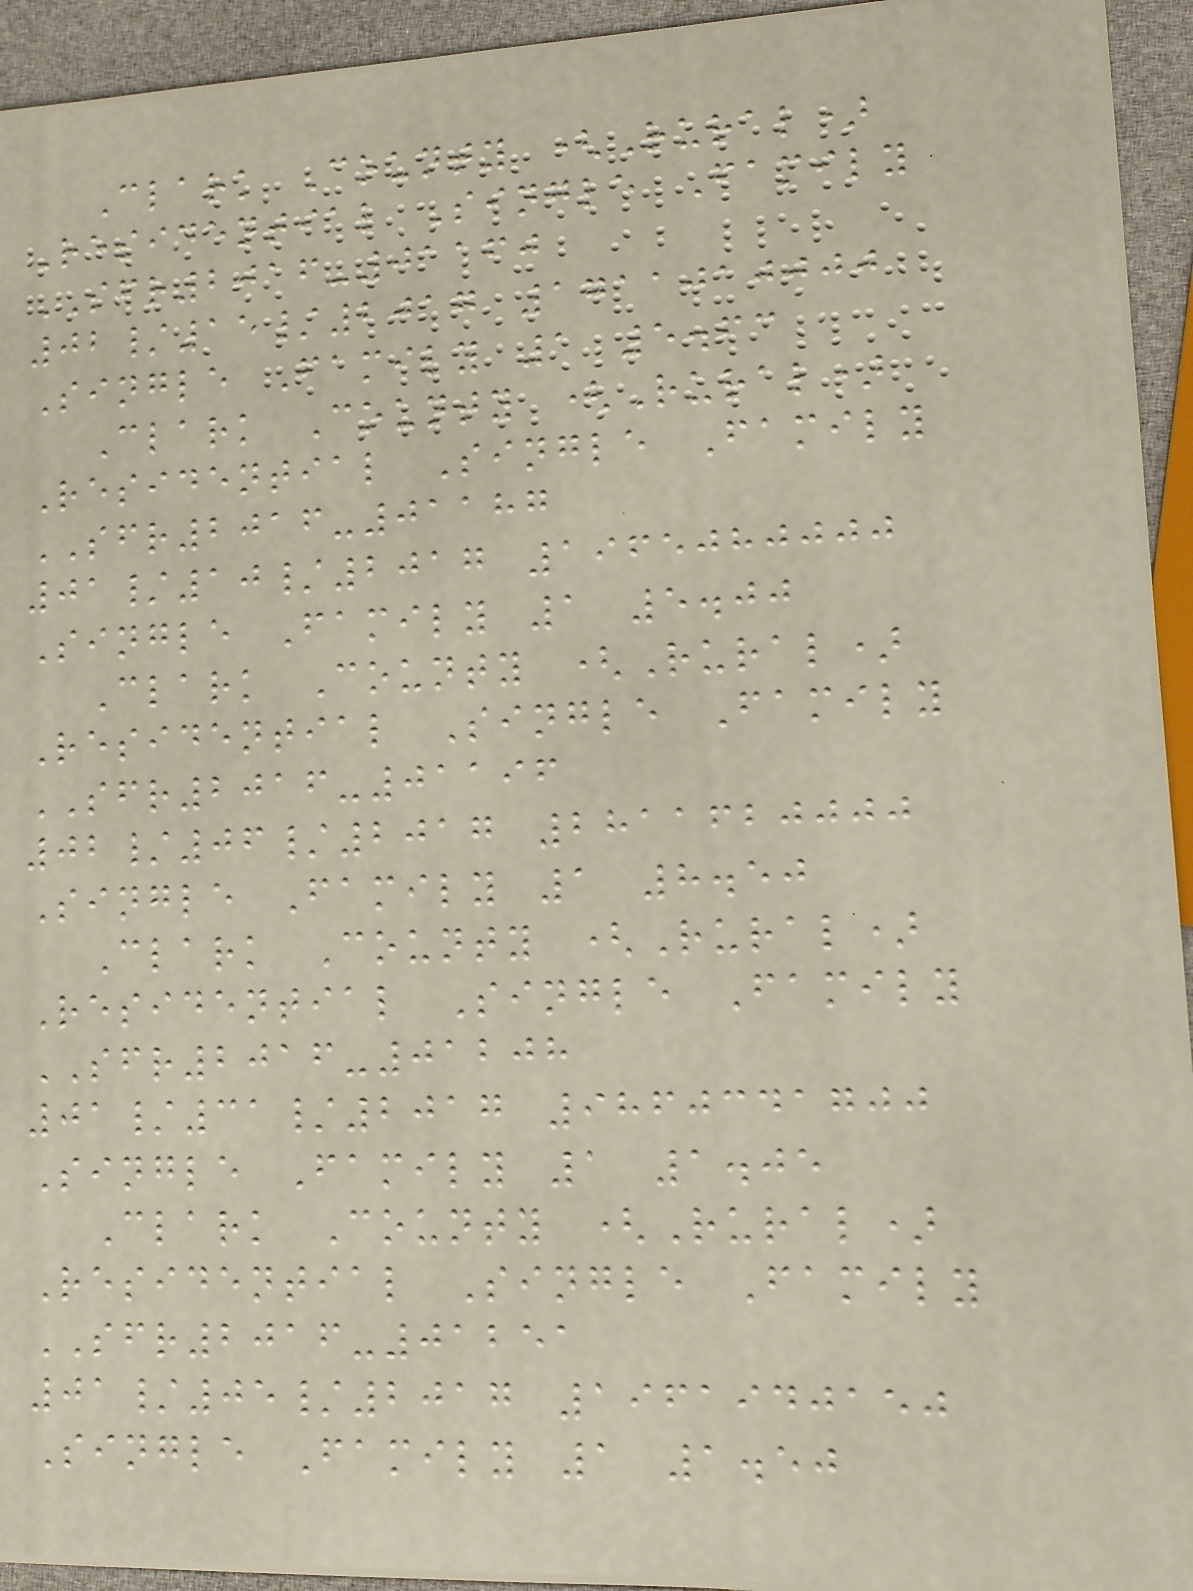Clark County (Rural)
Residential Single Family
SFR2016-01160
02/15/2017 1711010000
Single Family 1 5.63
Clark County (Rural)
Residential Single Family
SFR2016-01187
01/10/2017 1965080000
Single Family 1 5.00
Clark County (Rural)
Residential Single Family
SFR2016-01196
02/06/2017 2811620000
Single Family 1 8.50
Clark County (Rural)
Residential Single Family
SFR2016-01208
01/31/2017 9860341700
Single Family 1 1.05
Clark County (Rural)
Residential Single Family
SFR2016-01251
01/05/2017 1961940150
Single Family 1 1.50
